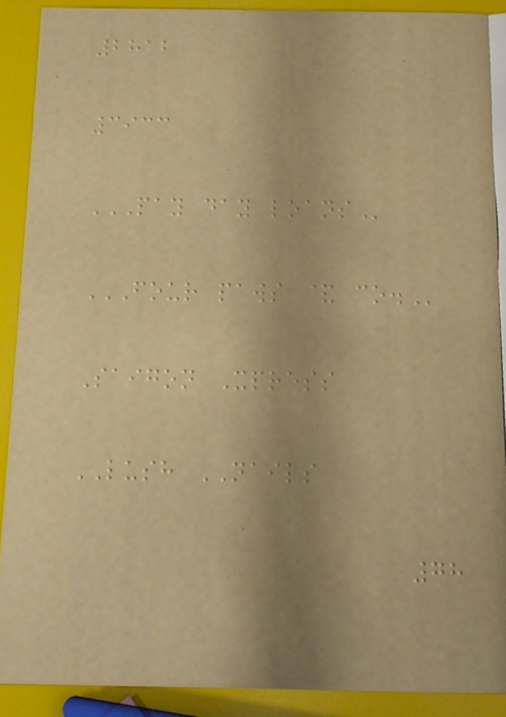2812
3933
PAY DAY LOANS
FOUR PAWS & CO.
Saigon Xpress
LUSH NAILS
78
